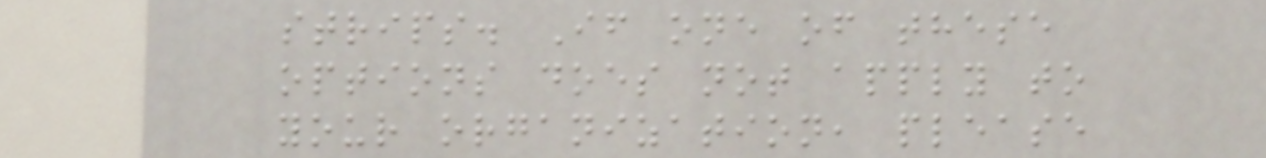strips. If one of these
options does not apply to
your organization, please
